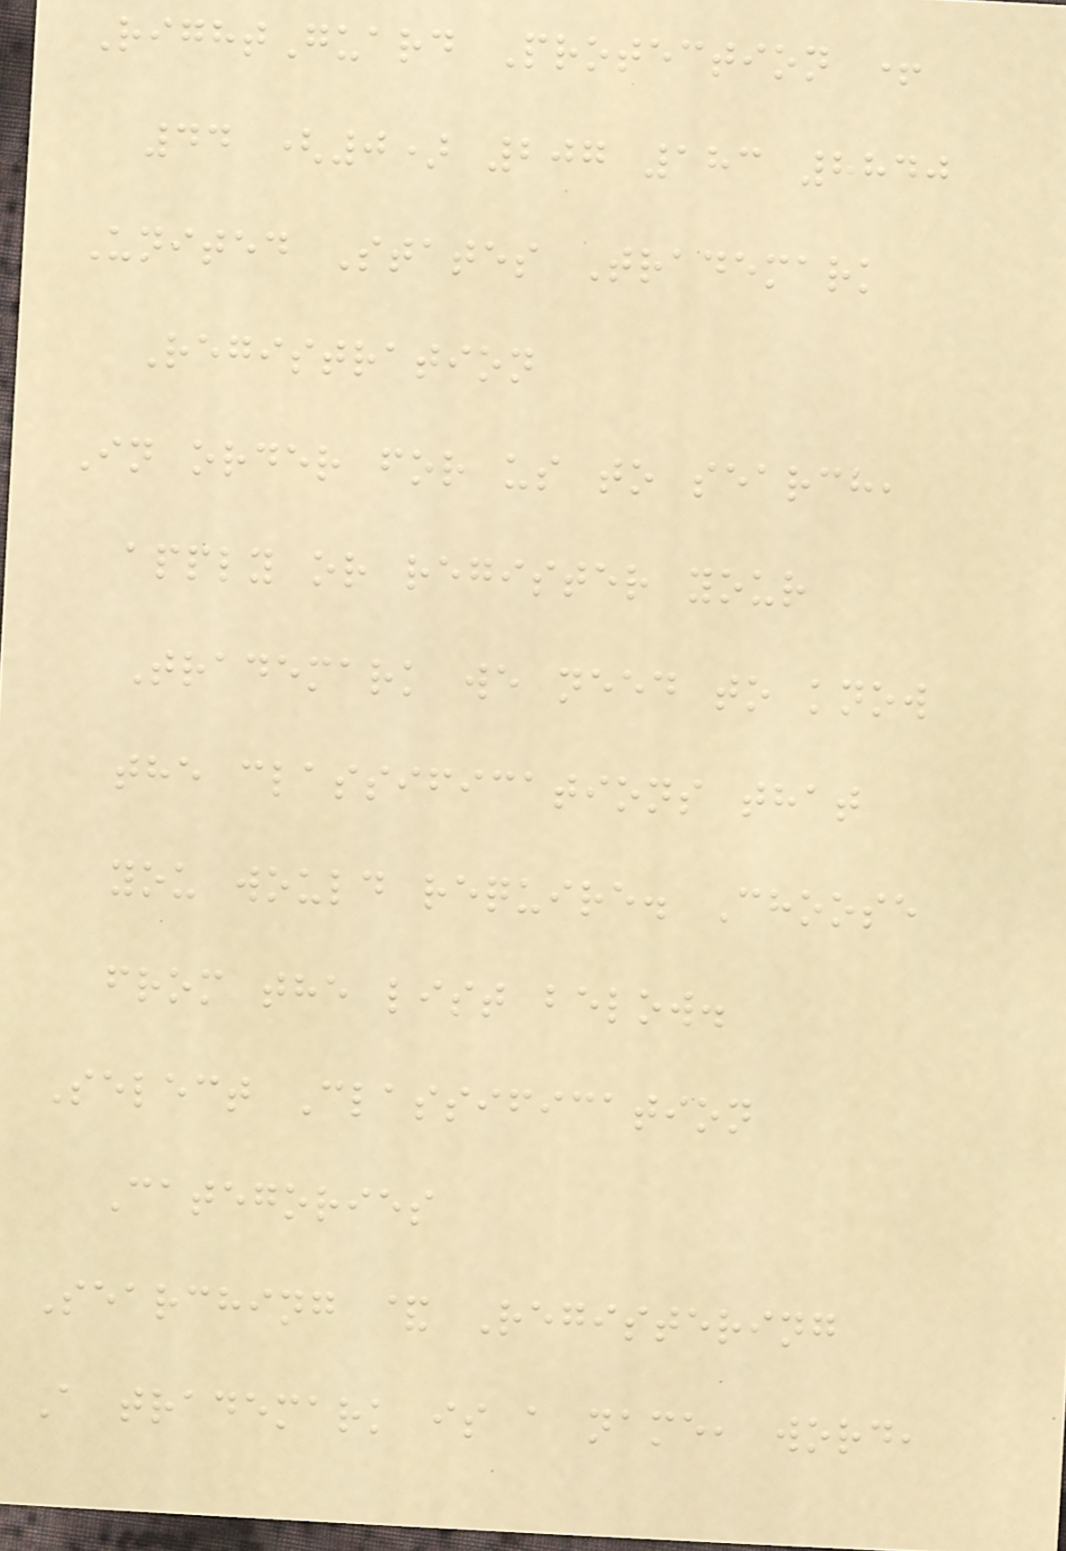RightGuard Protection +
44 (0) 207 183 8840
United States Trademark
Registration
In order for us to search,
apply or register your
Trademark we need to know
the classifications that
you would require. Choose
from the list below.
Select Classification
Categories
Searching & Registering
A trademark is a name, word,
